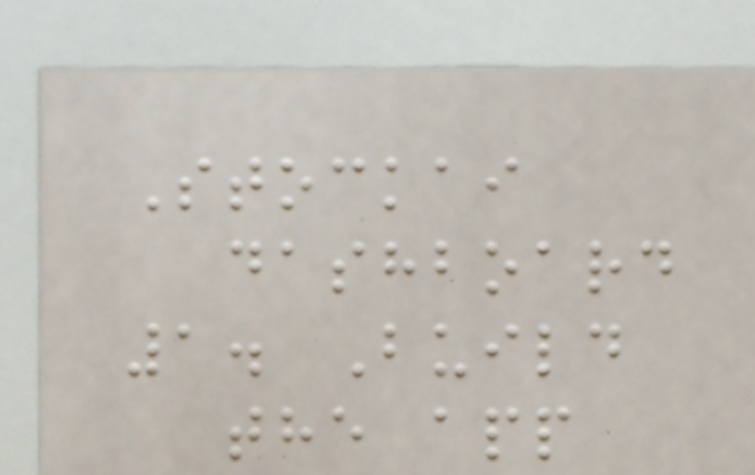Stockai
dashboard
1. Build
the app
